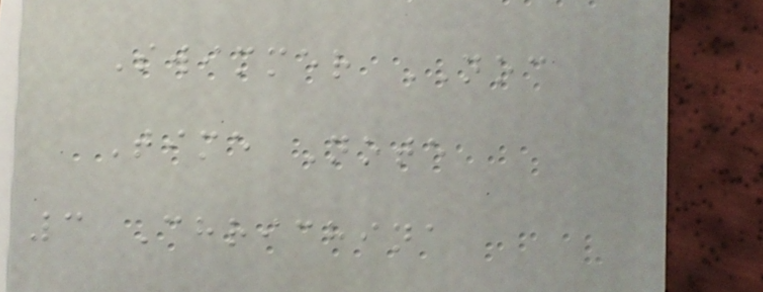Swimmer NOC
Time Note
3 Chrichina
